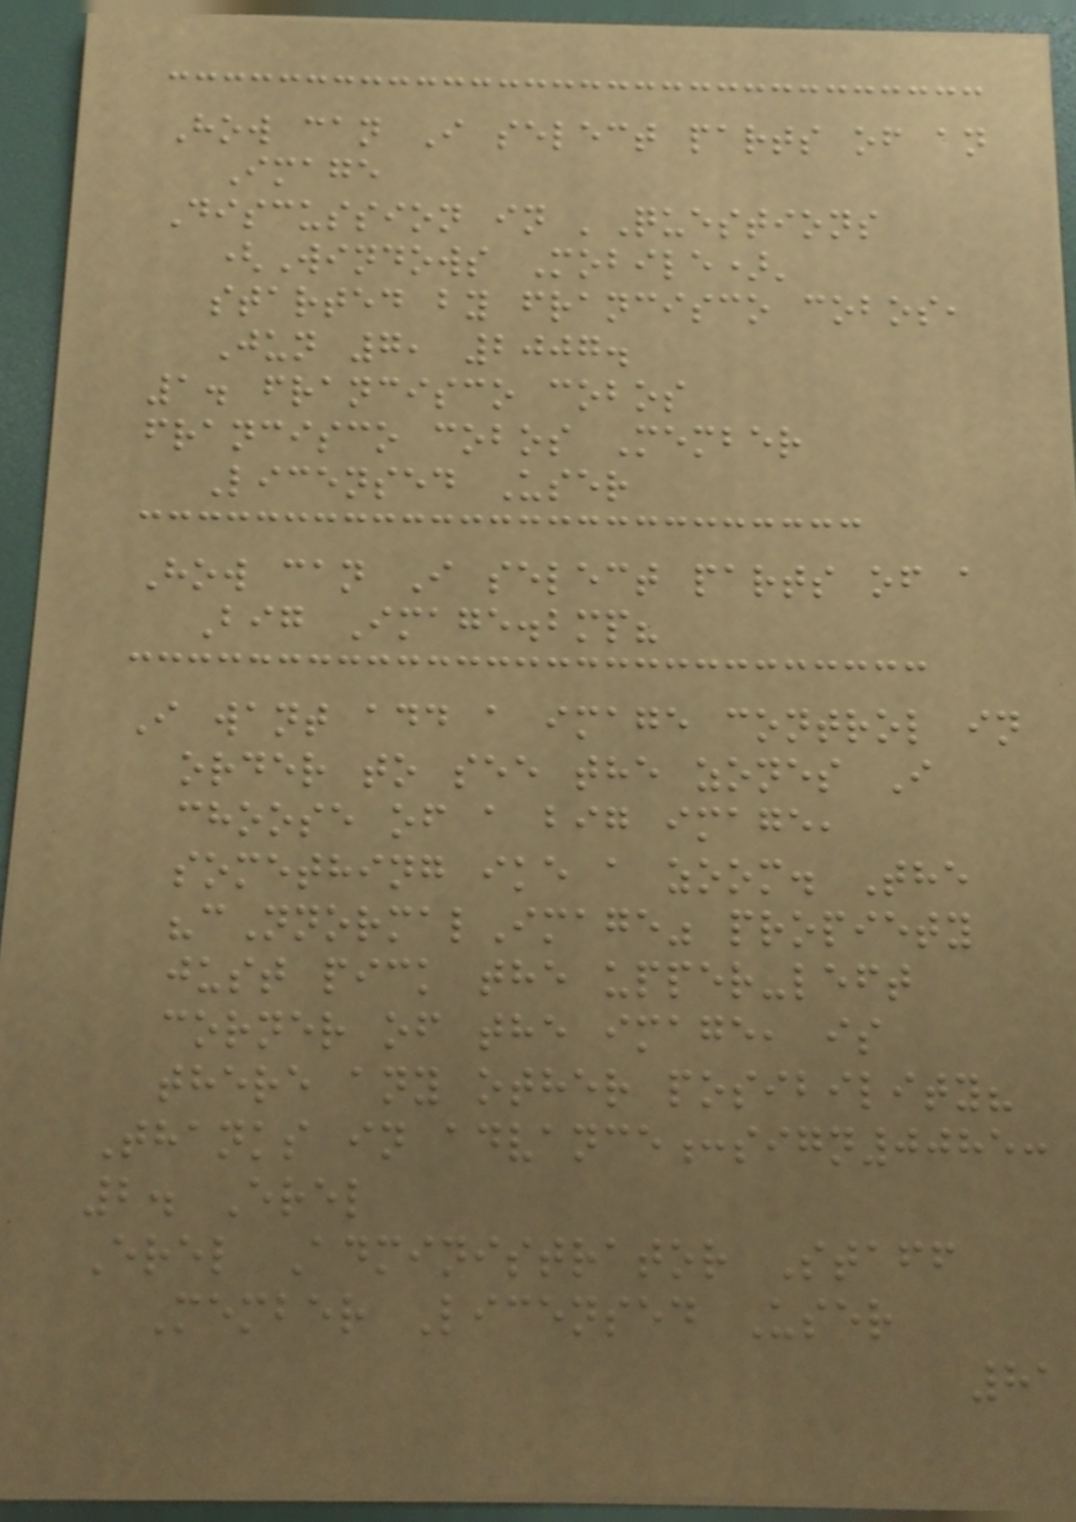How can I select parts of an
Image
Discussion in 'Questions
(Windows Mobile)'
started by francisco cobos,
Jun 7, 2007.
1. francisco cobos
francisco cobos Member
Licensed User
How can I select parts of a
Big Image.bmp?
I want add a image control in
order to see the zones I
choose of a big image,
something ike a zoom. The
"cNnormalImage" propiety
just pick the upper-left
corner of the image, is
there any other posibility?
Thanks in advance:sign0085:
2. Erel
Erel Administrator Staff
Member Licensed User
81
